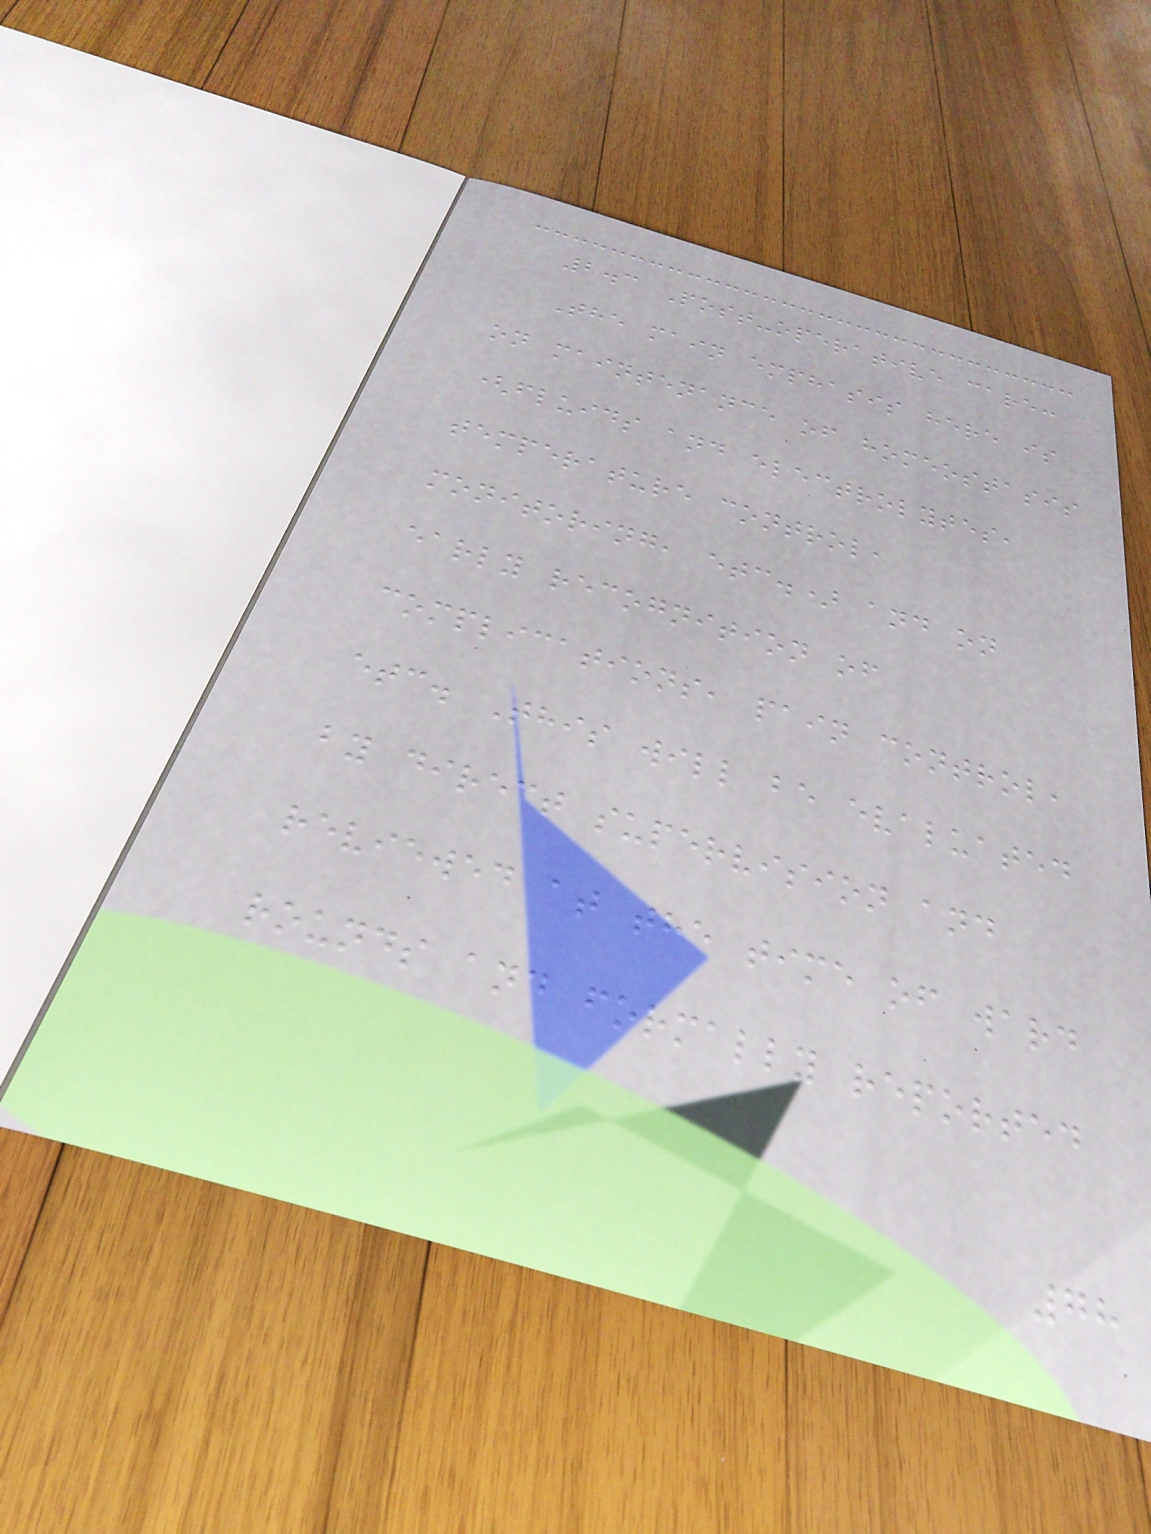2.3 Post-operative care:
The main emphasis here is
on maintenance of homeostasis
(fluids and electrolytes,
temperature control,
monitoring, etc.) and on
early recognition of
complications, pain control,
etc. This will be evaluated
by direct supervision and
reviewed at the time of ward
rounds and formally reported
78
